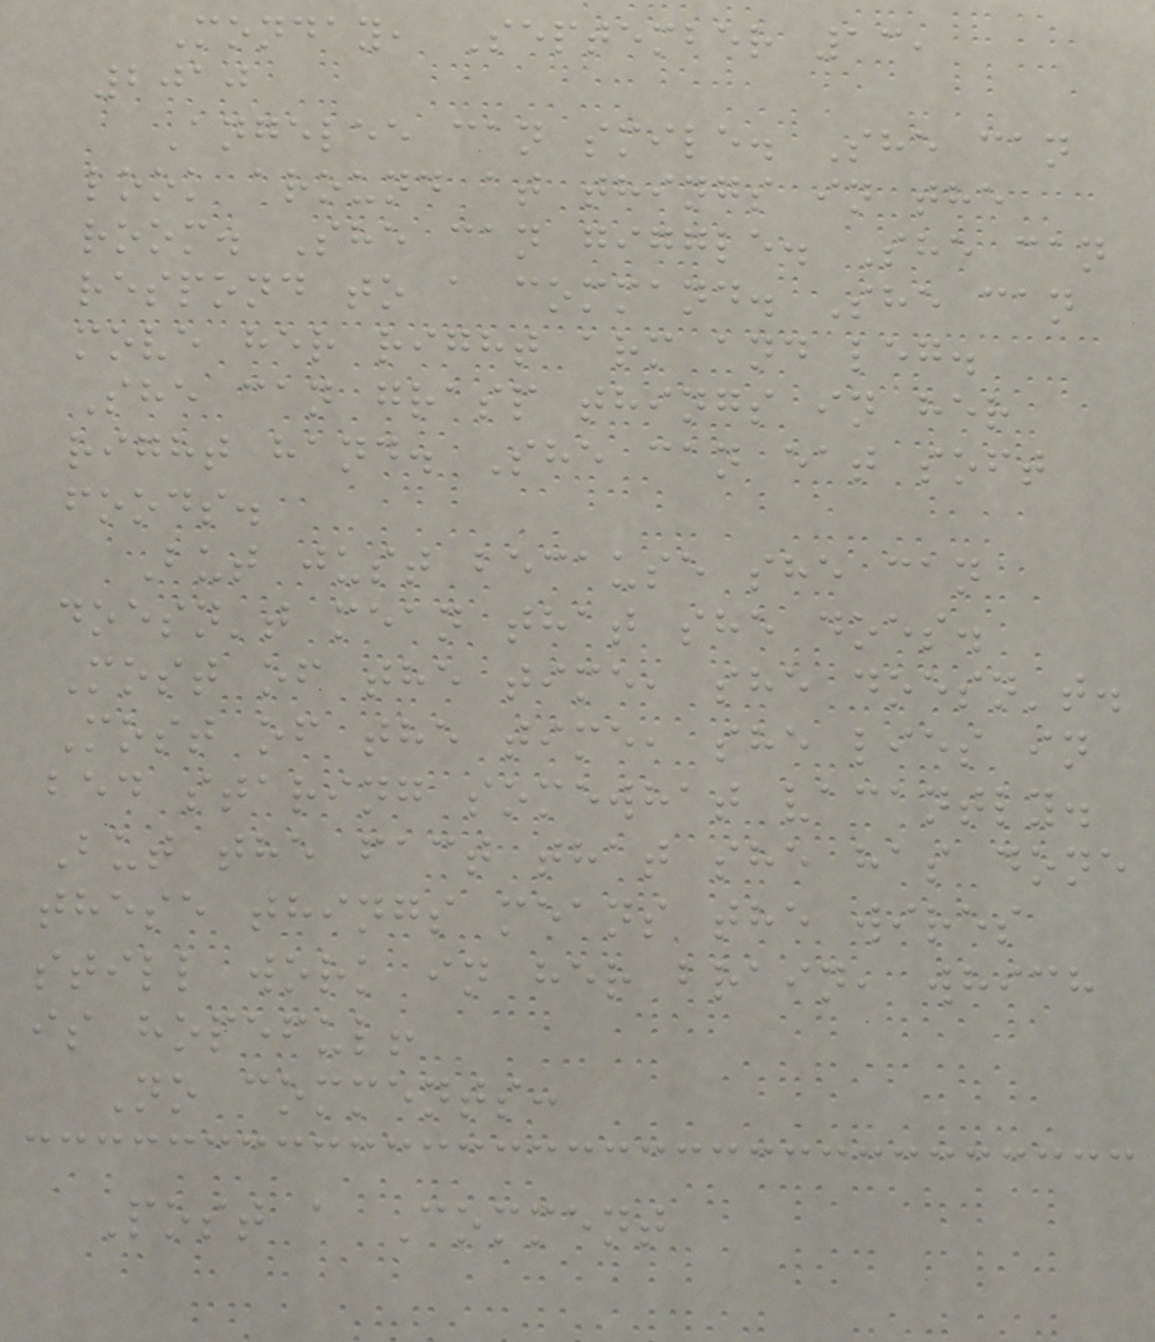Monday, September 13,
2010
Angelee can smile. She can
look around at things in the
room. She can giggle. She can
respond to a command. She can
move her right arm and leg.
She can grasp things in her
right hand. She can eat soft
foods.
But just because she can
doesn't mean that she does.
Most of the time, she doesn't.
Most of the time, she lies in
bed staring somewhat vacantly.
But the fact that she has done
these things means the wires
still work in her brain, which
is hopeful!
No comments:
Post a Comment
